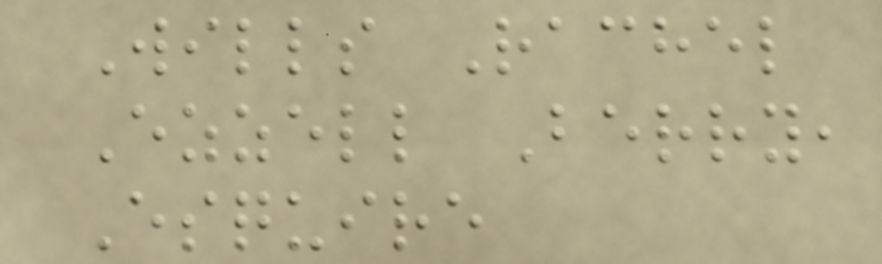Wills Rachel
Ezzell Berry,
Esquire
